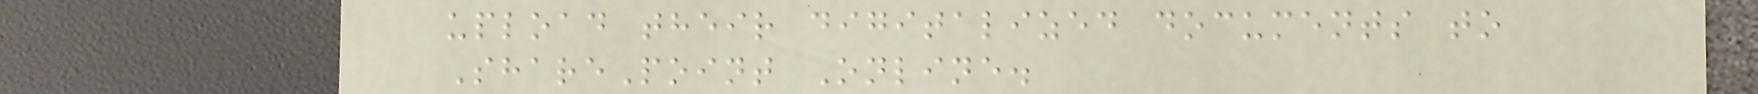upload their digitalized documents to
SharePoint Online.
